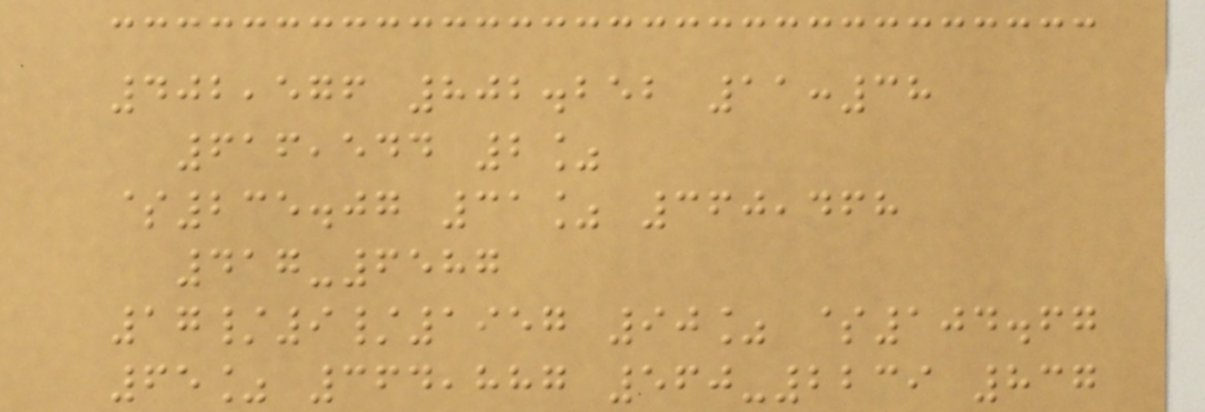402,576 802.252 11:38
616,544 2%
$235.07 31% 360,468
417-6587
17/9/1957 90% $104.67
65% 364,887 560-2239 837
